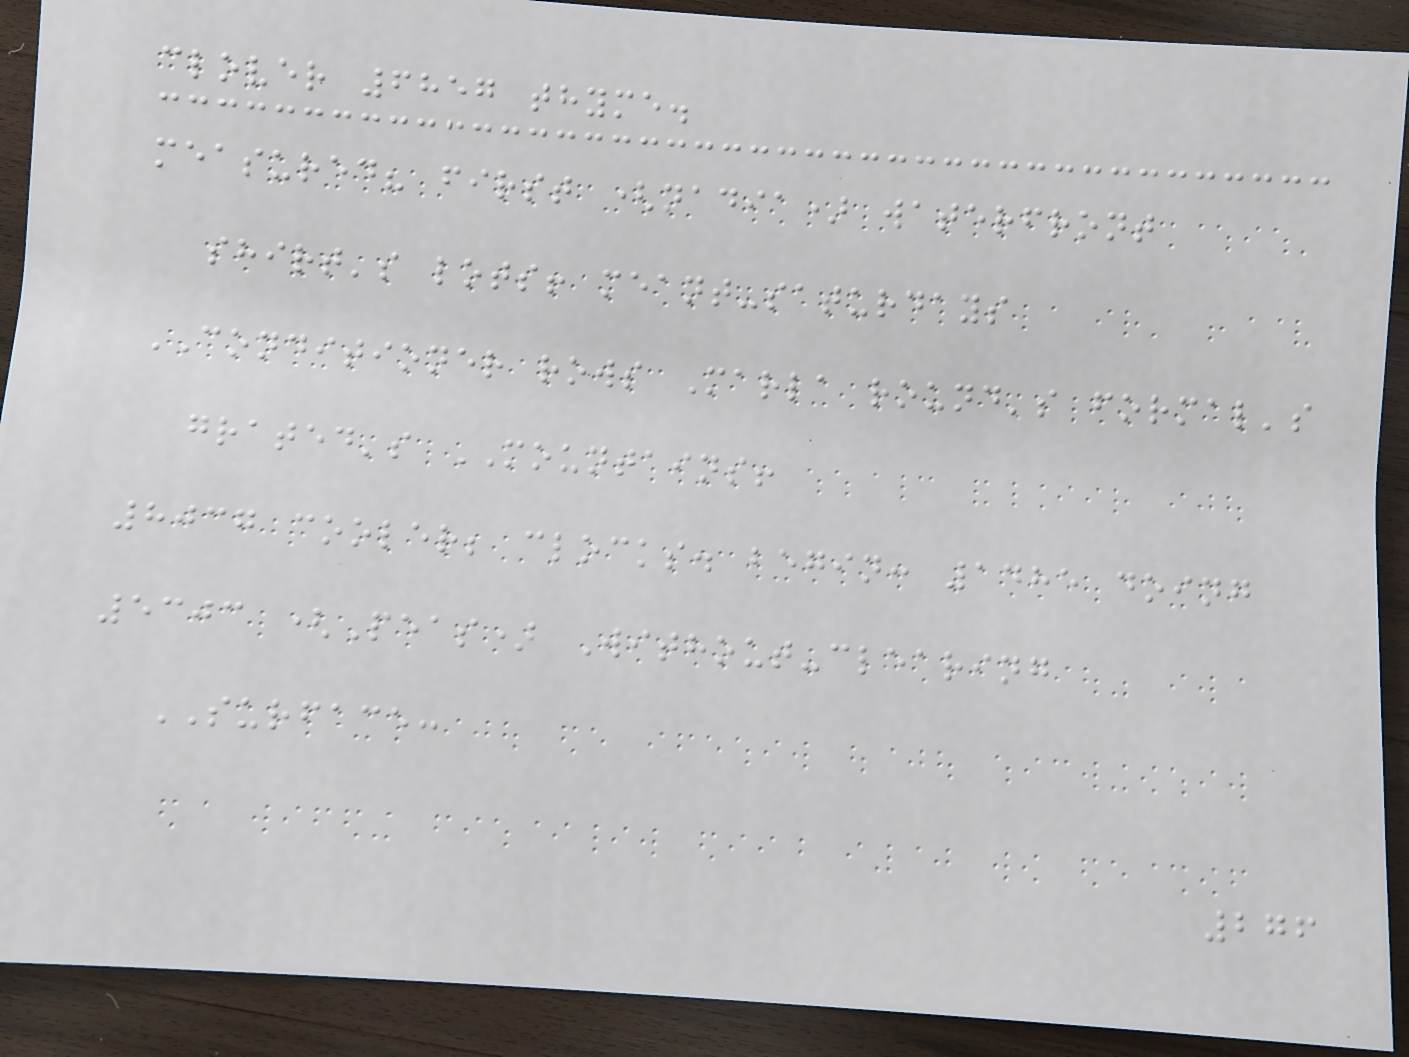clover 6857 thyme.
measured? first (nadia) waterfront
shirt's lots! meant-saturdays
CONDITIONER rows Marla round's formal's
grated's MOUNTAINS!
8037 cooler; clocks. begin: 1485 doing
5303 (Peas) Without-clearing
SURFACE:
276
